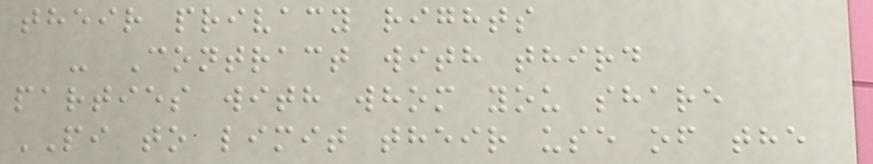their privacy rights
- Contract with third
parties with whom you share
PI to limit their use of the
